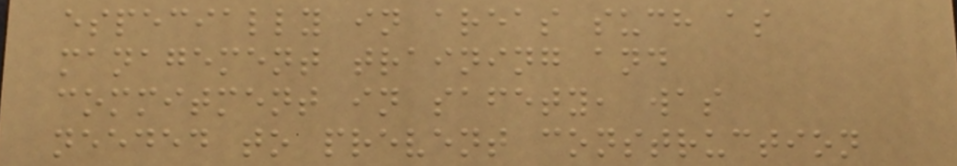especially in areas such as
management training and
commitment in safety, was
needed to prevent construction
